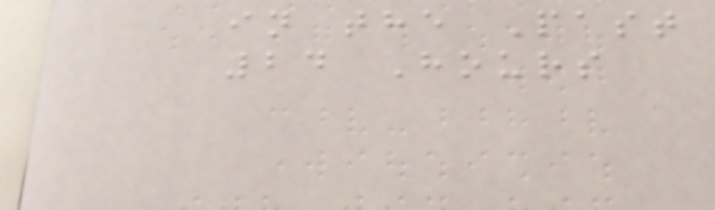in the Past
24 Hours
